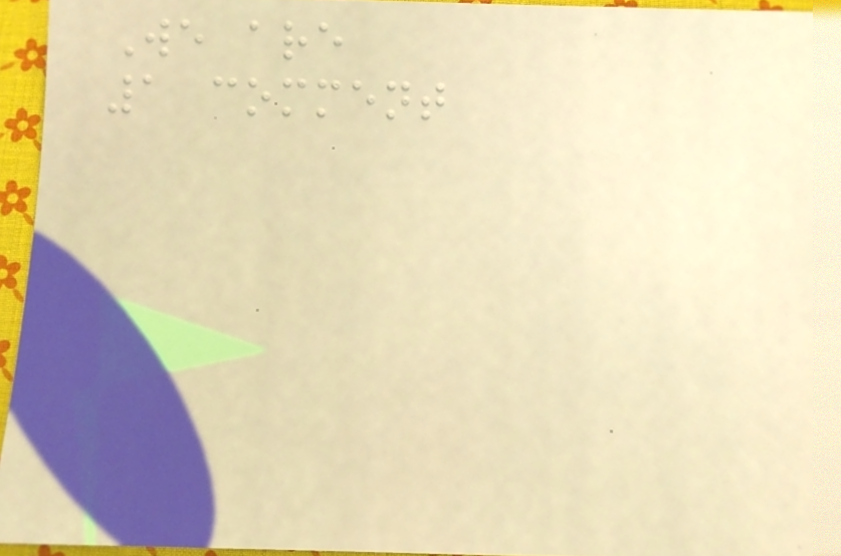We are
1 comment
